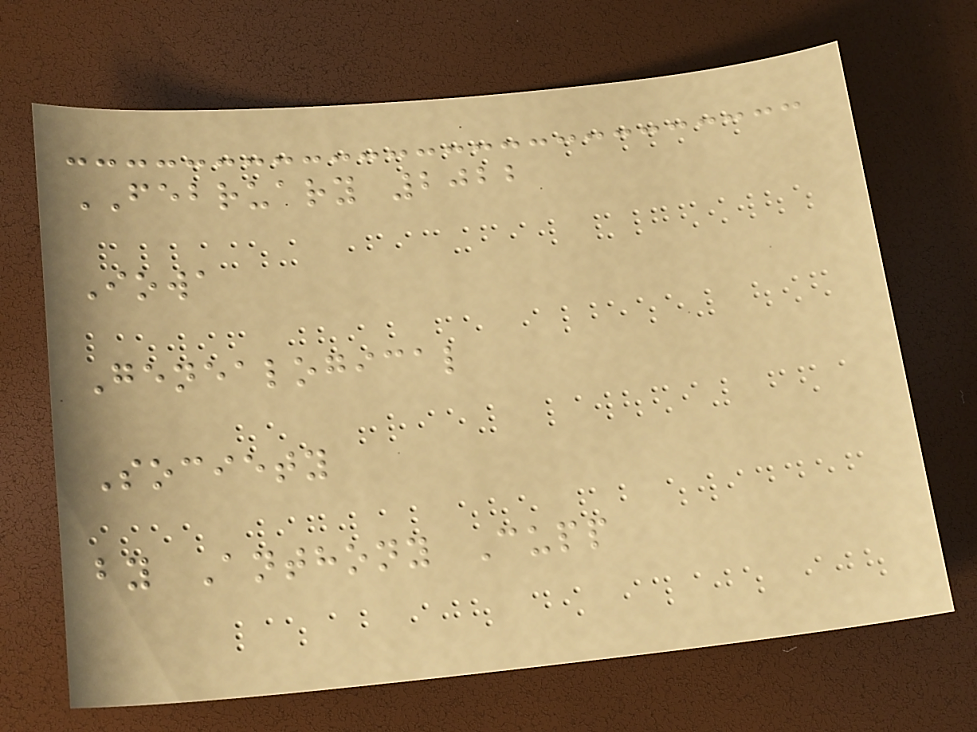FEBRUARY 2022
Iowa
Genealogical
Society
by Anthony Cupp
